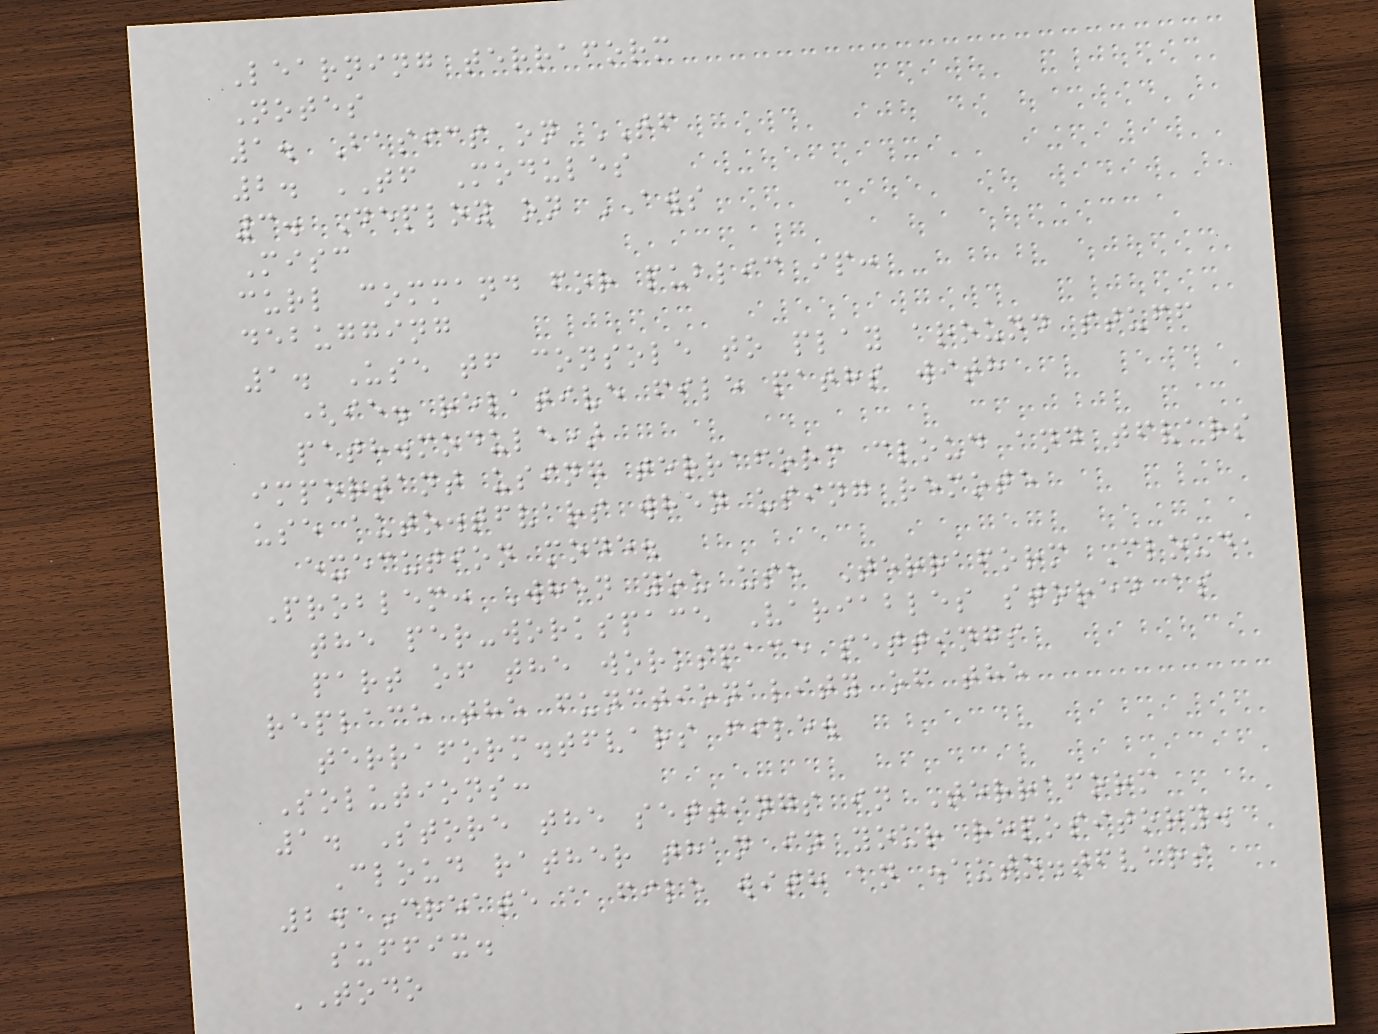Learning terraform
Notes
1. Basics on TF
2. TF Modules
3. Deploy on AWS
Misc
curl command for public ip:
debugging
1. Use tf console to play around stuff
(ie. relative file paths with
path.module)
important using terraform cloud and tfvars
use auto.tfvars when using remote
execution mode.
Problem: When you use Terraform Cloud,
the per-workspace Variables stored as
part of the workspace settings
replace the functionality of the
terraform.tfvars file.
Solutions:
1. Store the settings in Terraform
Cloud rather than in your repository.
2. Create a file with an .auto.tfvars
suffix.
TODO
